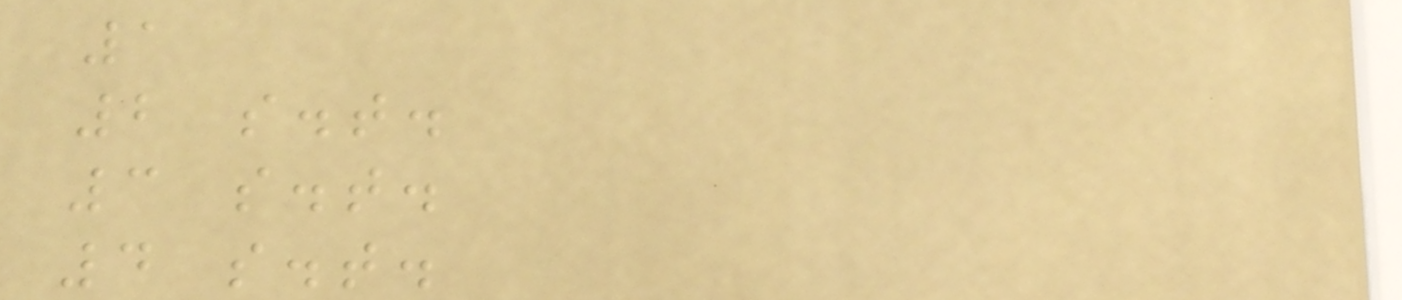1
2 s.t.
3 s.t.
4 s.t.
